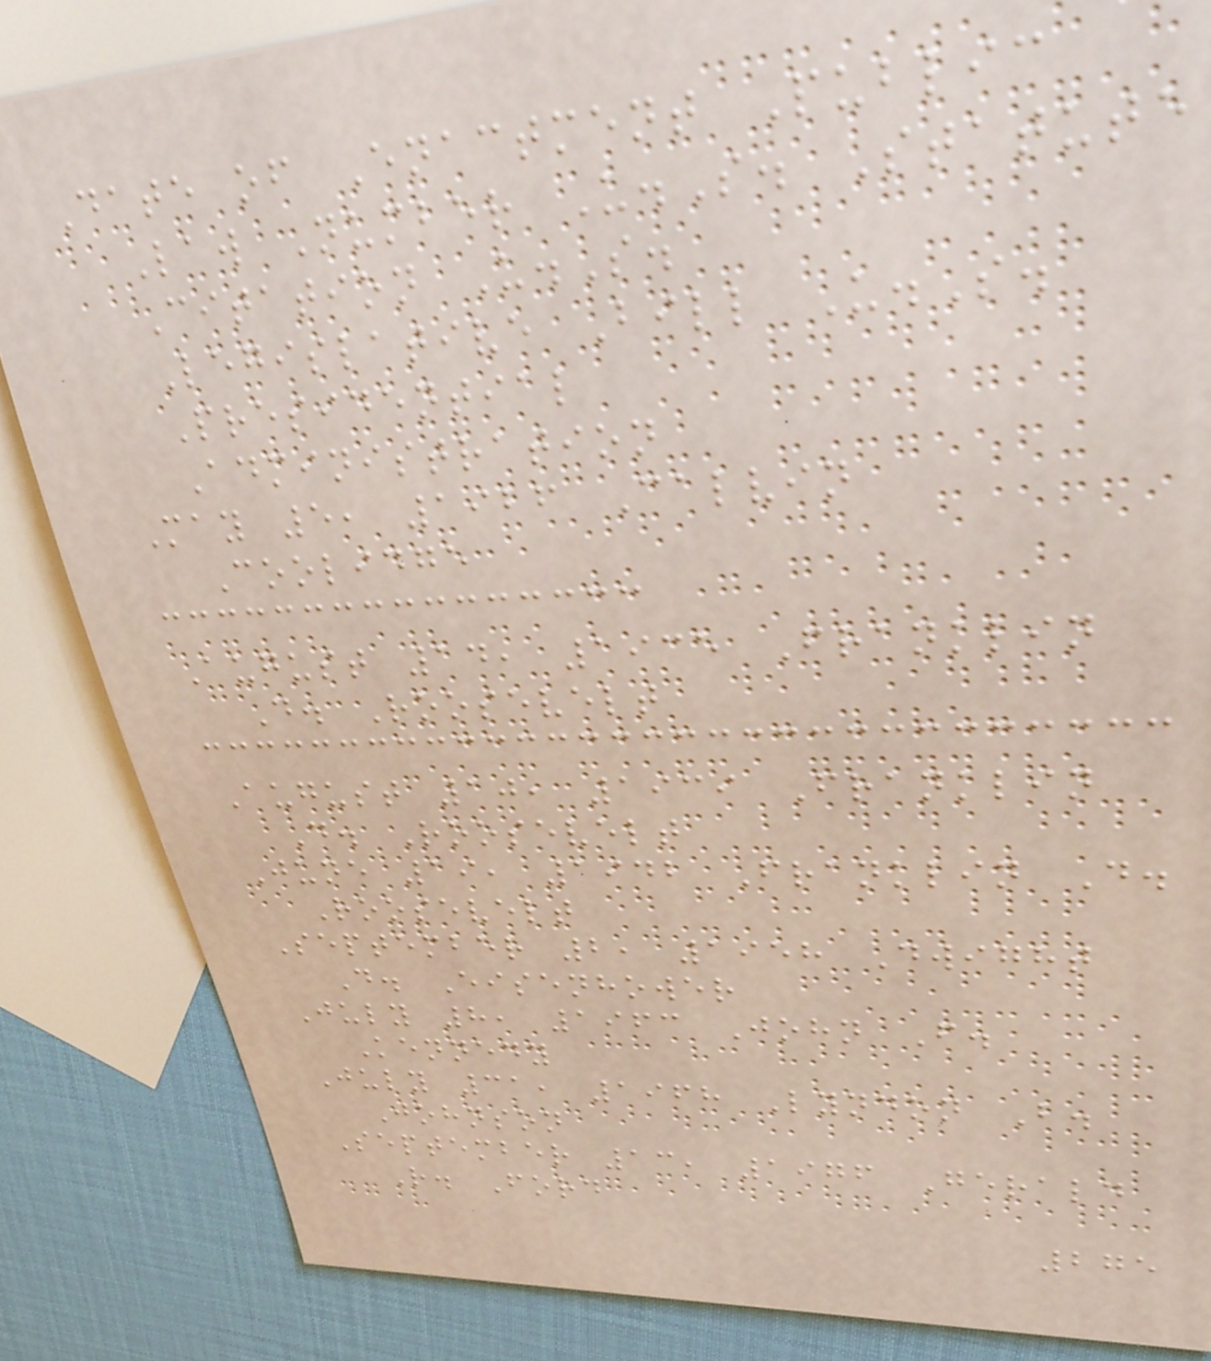Date of Enactment Public
Law Number U.S. Statute
Citation U.S.
Legislative Bill U.S.
Presidential
Administration
May 5, 1926 Calvin
Coolidge
August 14, 1935 Franklin
D. Roosevelt
August 10, 1939 Franklin
D. Roosevelt
June 19, 1942 Franklin D.
Roosevelt
September 2, 1958 Dwight
D. Eisenhower
July 8, 1963 John F.
Kennedy
July 31, 1968 Lyndon B.
Johnson
September 13, 1976 Gerald
R. Ford
275
